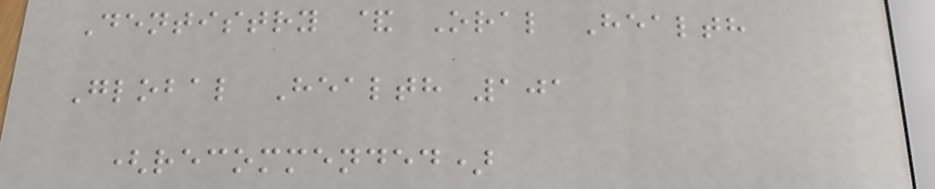Dentistry & Oral Health
Global Health 101
(recommended)
